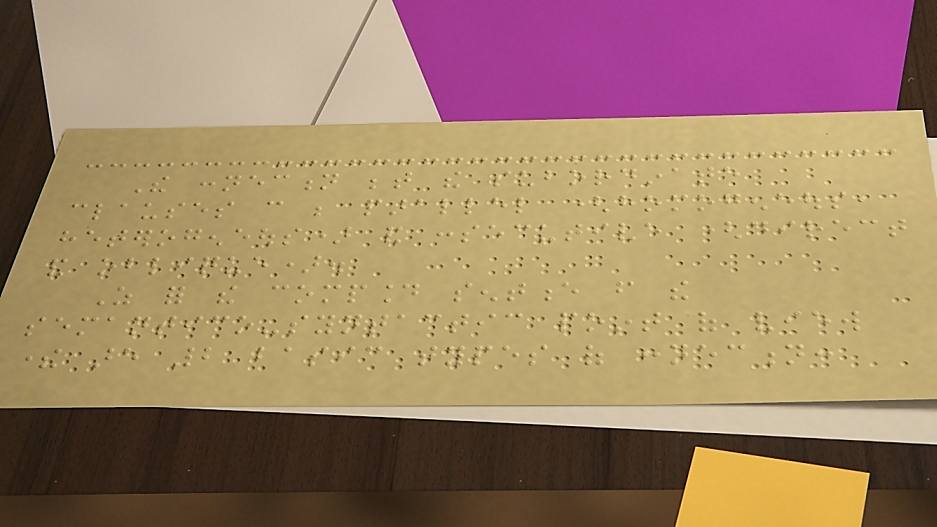The connection between the subordinate
clauses can be parallel (homogeneous,
heterogeneous) and consecutive (direct
and oblique).
As for the compound sentence from the
semantico-syntactic point of view
there are 2 basic types of connection:
